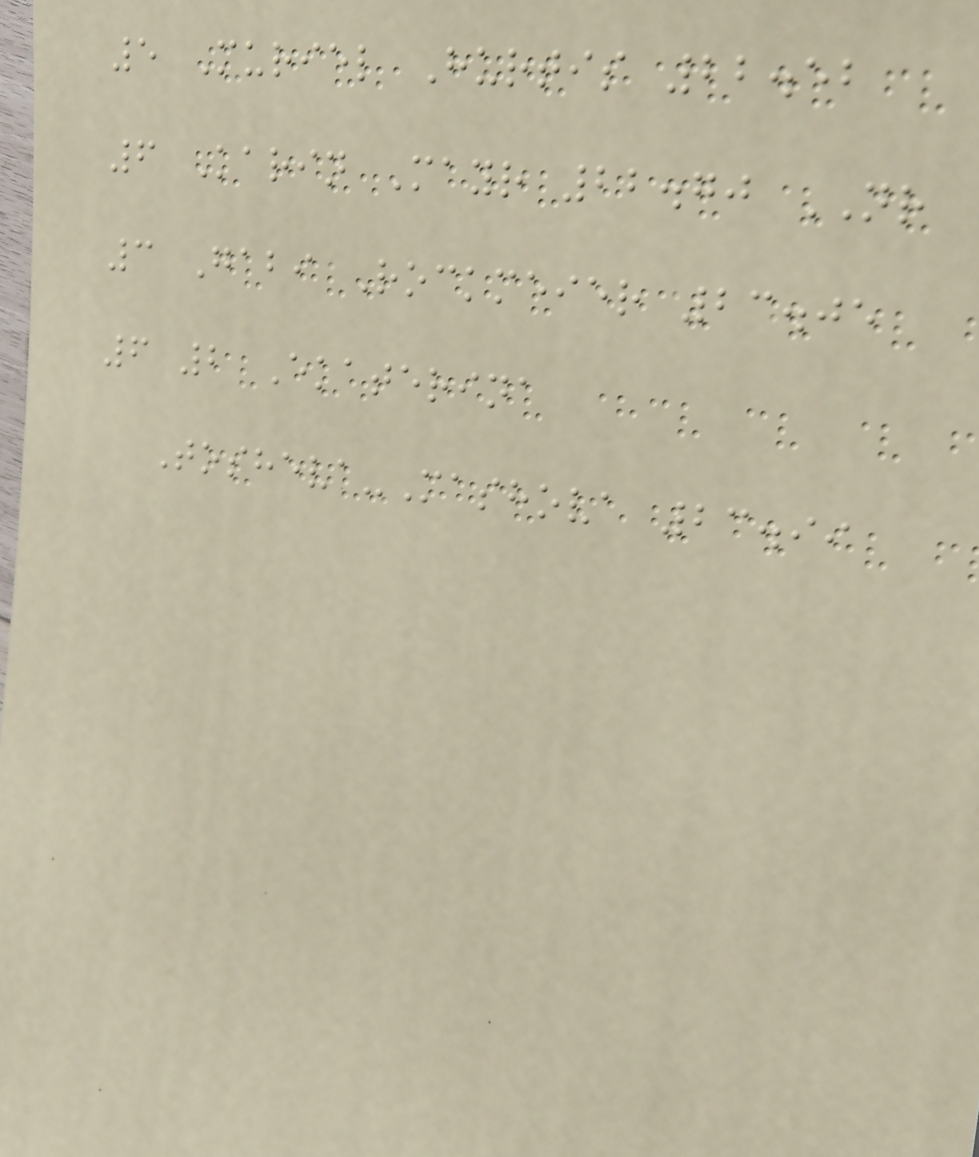5 Muriel Hurtis 22.52
6 Karin Mayr 22.70 NR
3 Gabi Rockmeier 23.05
6 2 Ekaterina
Tosheva-Mashova 23.99
